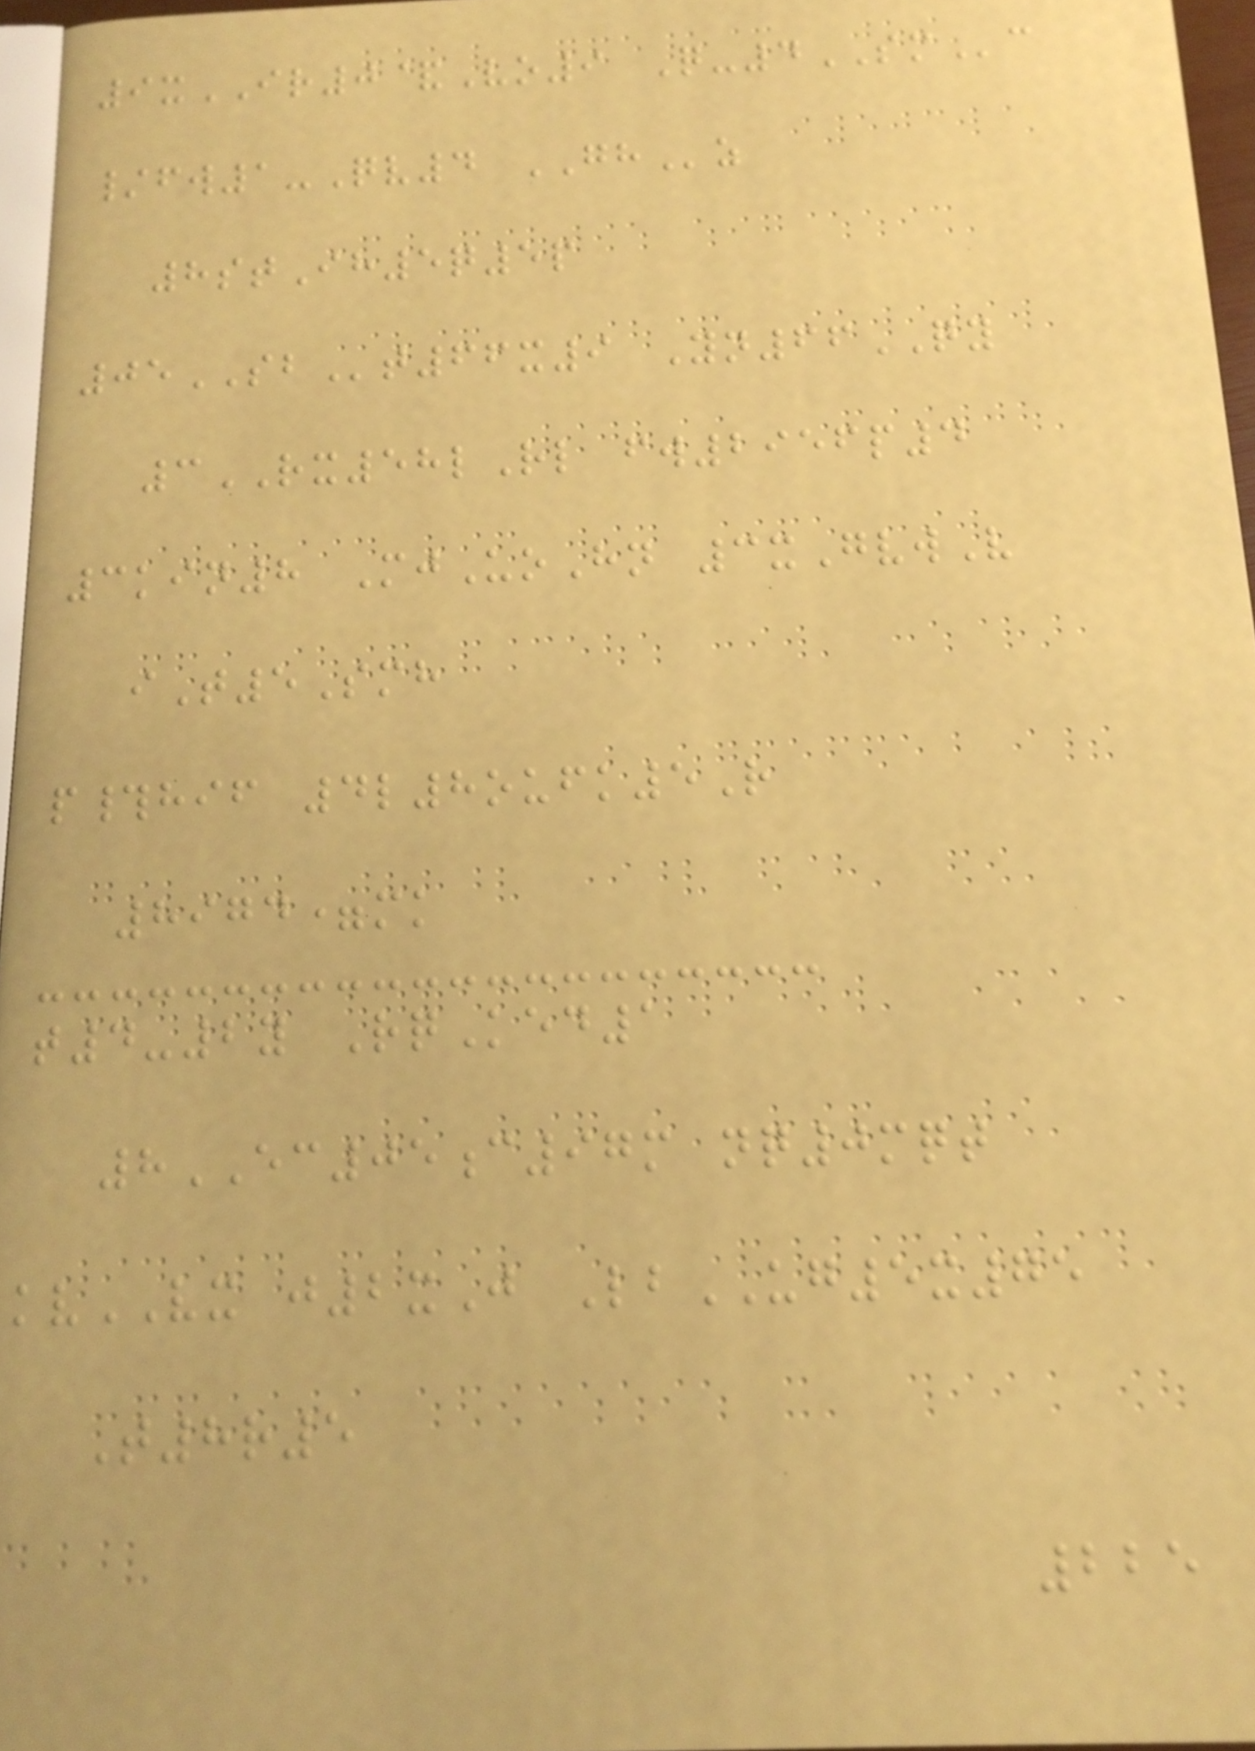9xIR0&Vo9 Q-4SMc
/fw1-Qv4 GHz
8stIh5q5p
05SBt66x9 Yn66QY
3RX58lRl fw2956p4
3kin8 MjUoHn 3xGvwV
iT5Smh
p#hif 4l8oufk5R
8974=mk
t4-2y RqKed1
8EC05c97m nq0mqt
kvVX j2xJ LbUG5x75
T8r5
225
